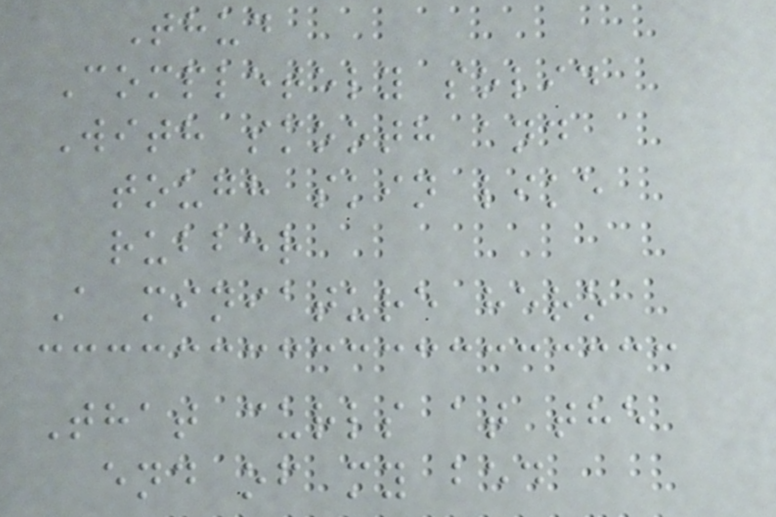Thud
Completely solid
With smooth and
tough skin like
rubber
A miniature hero
That curls at the
end of my bed
